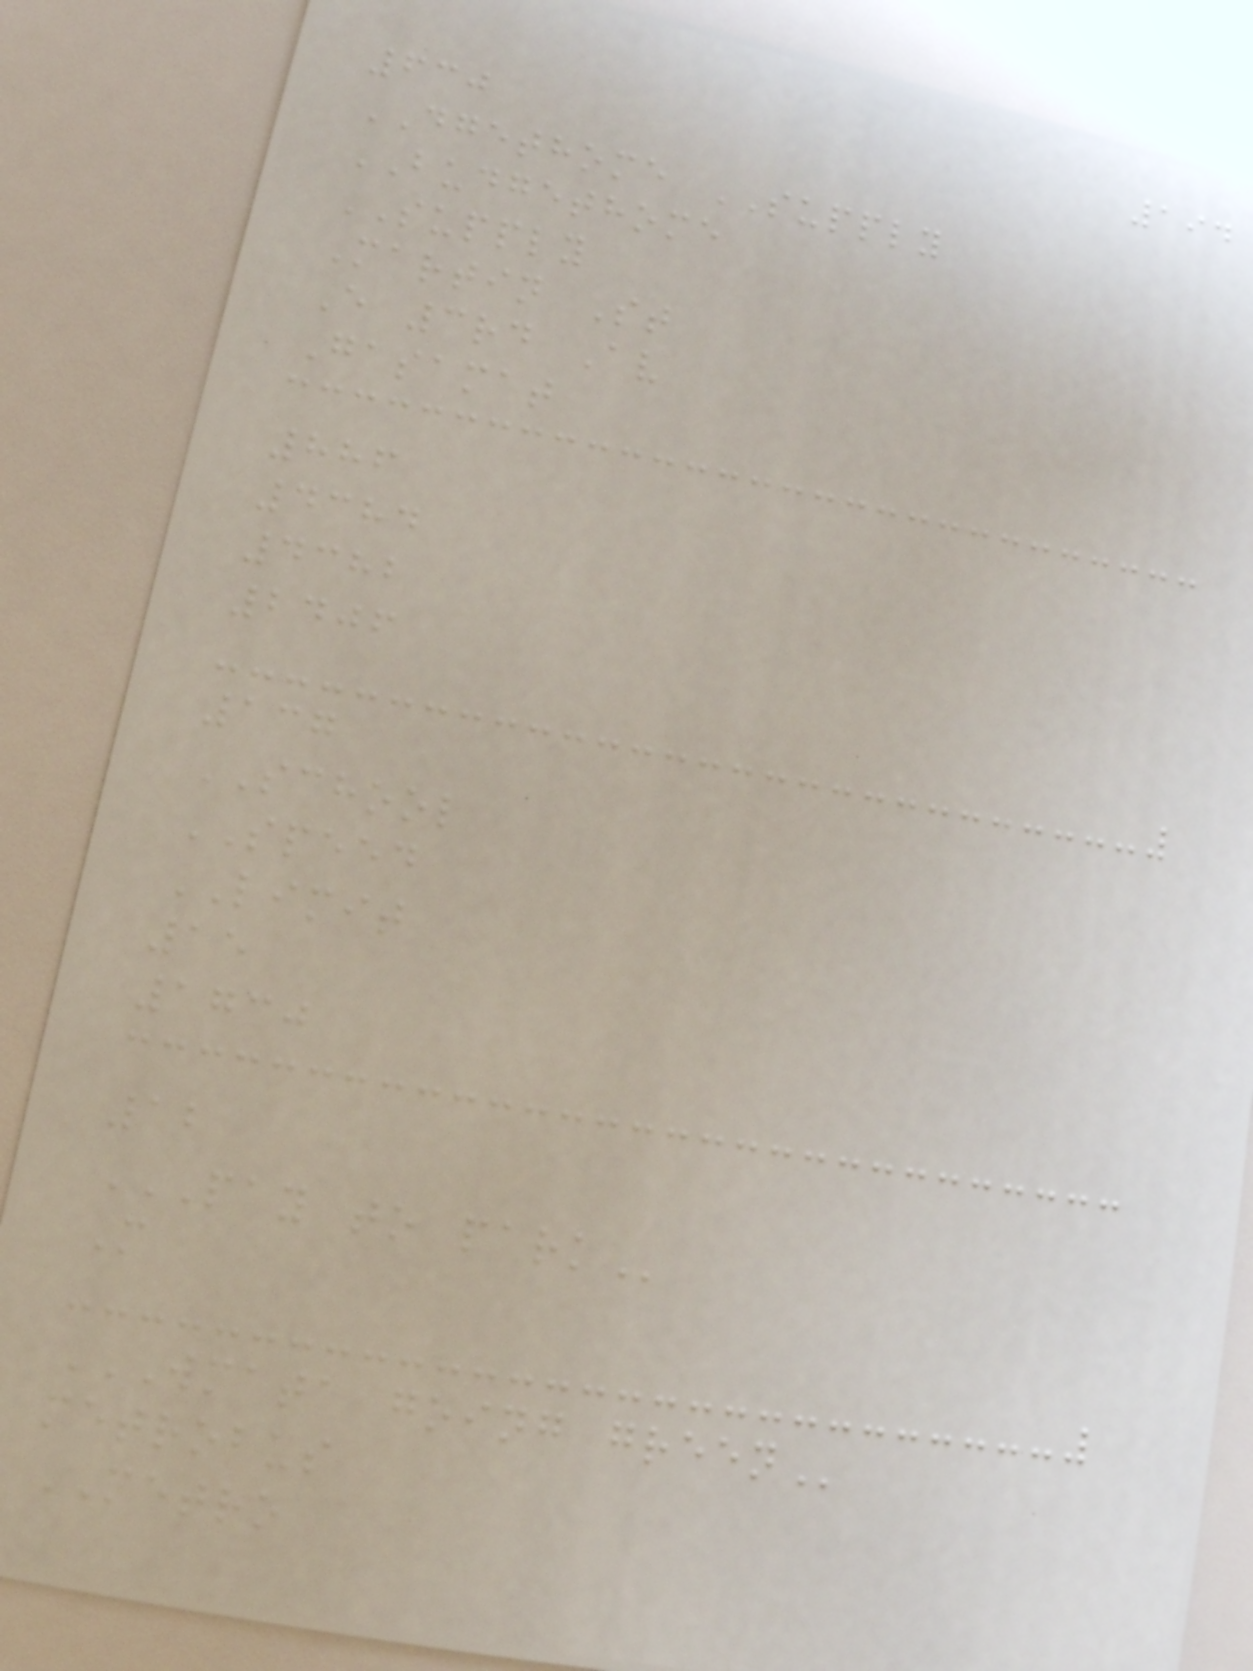194
630
DGETHOME SUPPLY
BUDGETHOME
SUPPLY
Martin St
E 3rd Av
Gasamat
886
4384
4382
2406
137
SCHOOL
SPEED
LIMIT
15
1730
12
PAY TO PARK
M
WMATA GOING GREEN
metrobus
METRO
